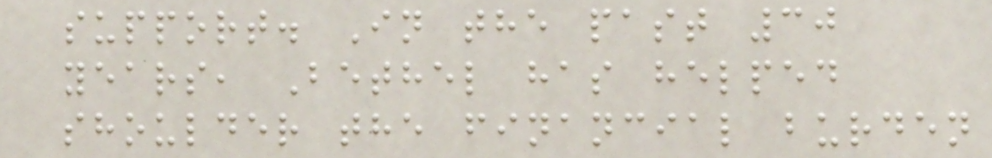support. In the past 30
years, Bethel has helped
shoulder the financial burden
